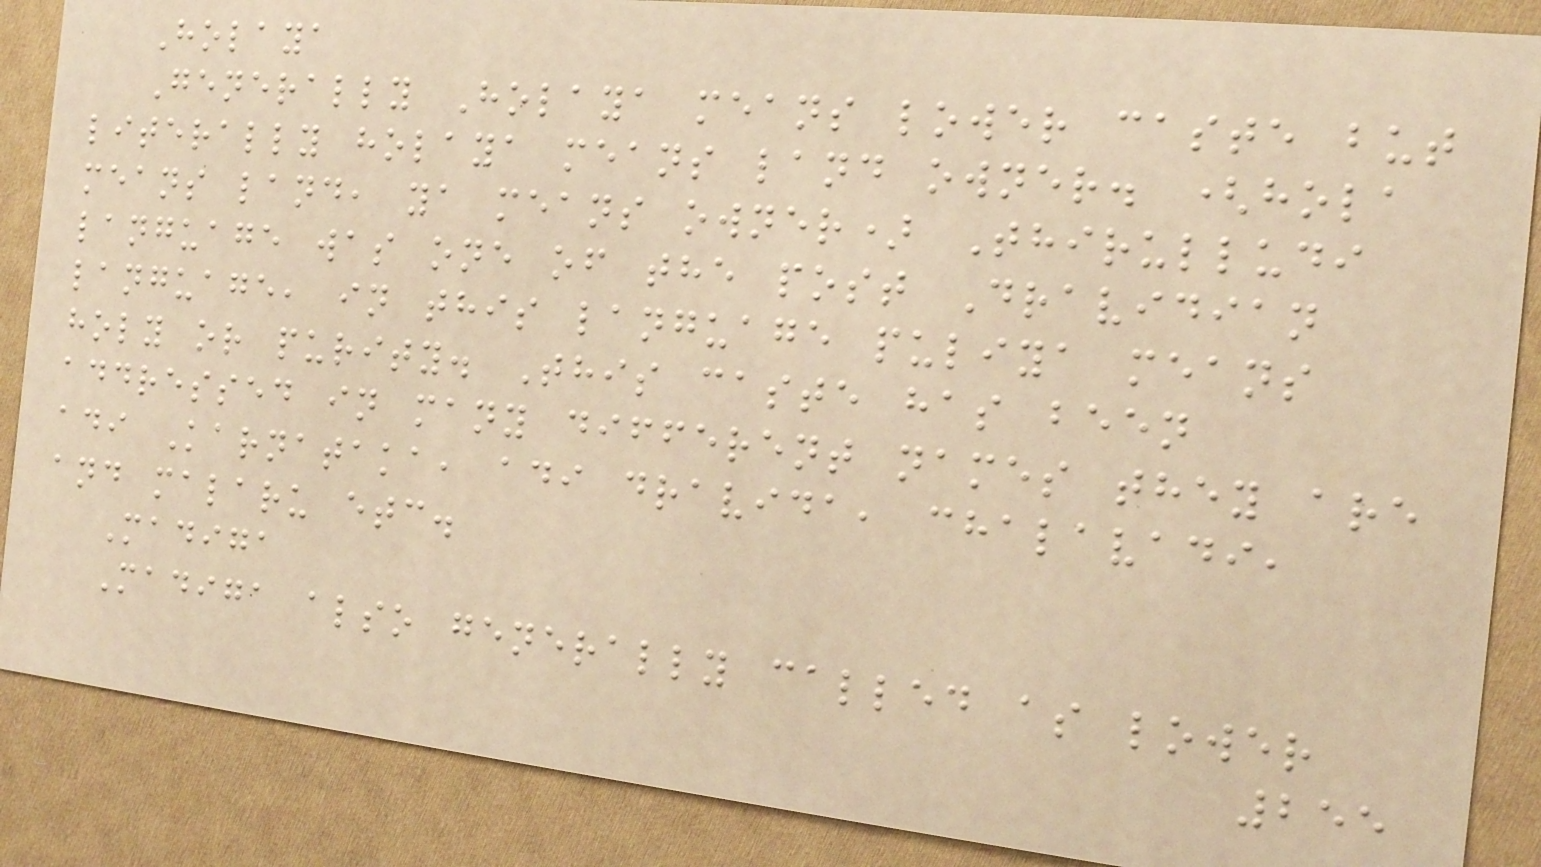Holaya
Generally Holaya means lower caste but
literally holaya means land owner. (hola
means land, ya means owner) Thirulludi
language was one of the post Dravidian
language, in this language puliya means
holy or purity. This caste has been
addressed in many different names they are
adi Karnataka, adi dravida, chalavadi,
and malaru etc.
Madiga
Madiga also generally called as lower
255
